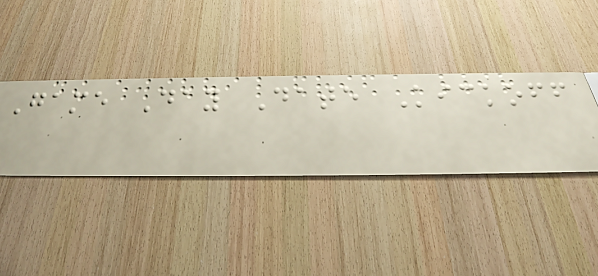Game Day Date Kickoff
